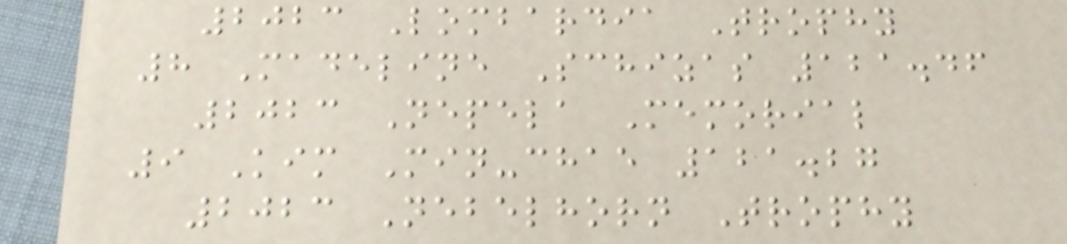2023 Lombardia Trophy
8 Madeline Schizas 121.46
2023 Nepela Memorial
9 Kim Min-chae 121.27
2023 Nebelhorn Trophy
